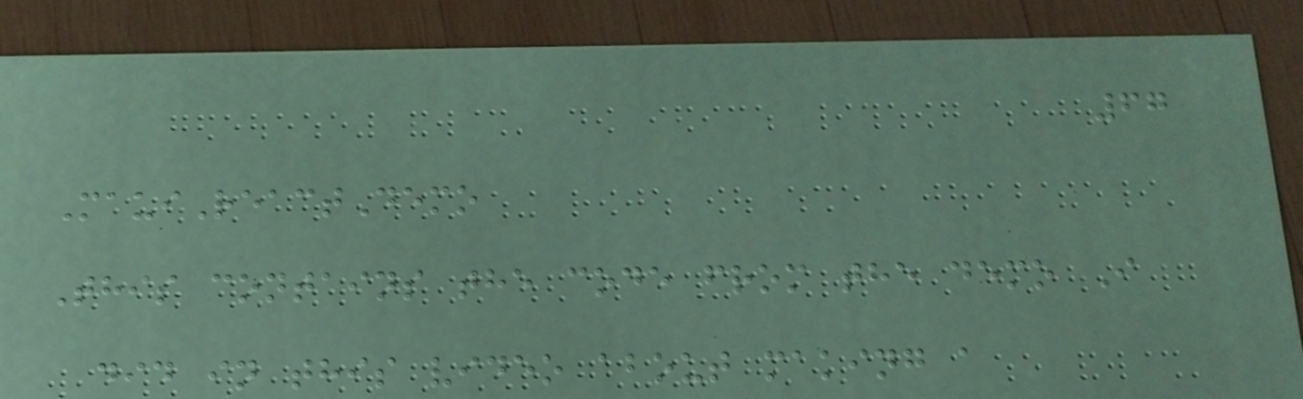67
MauiReactDemo
This contains the code from the demo I
did in this video about making a
